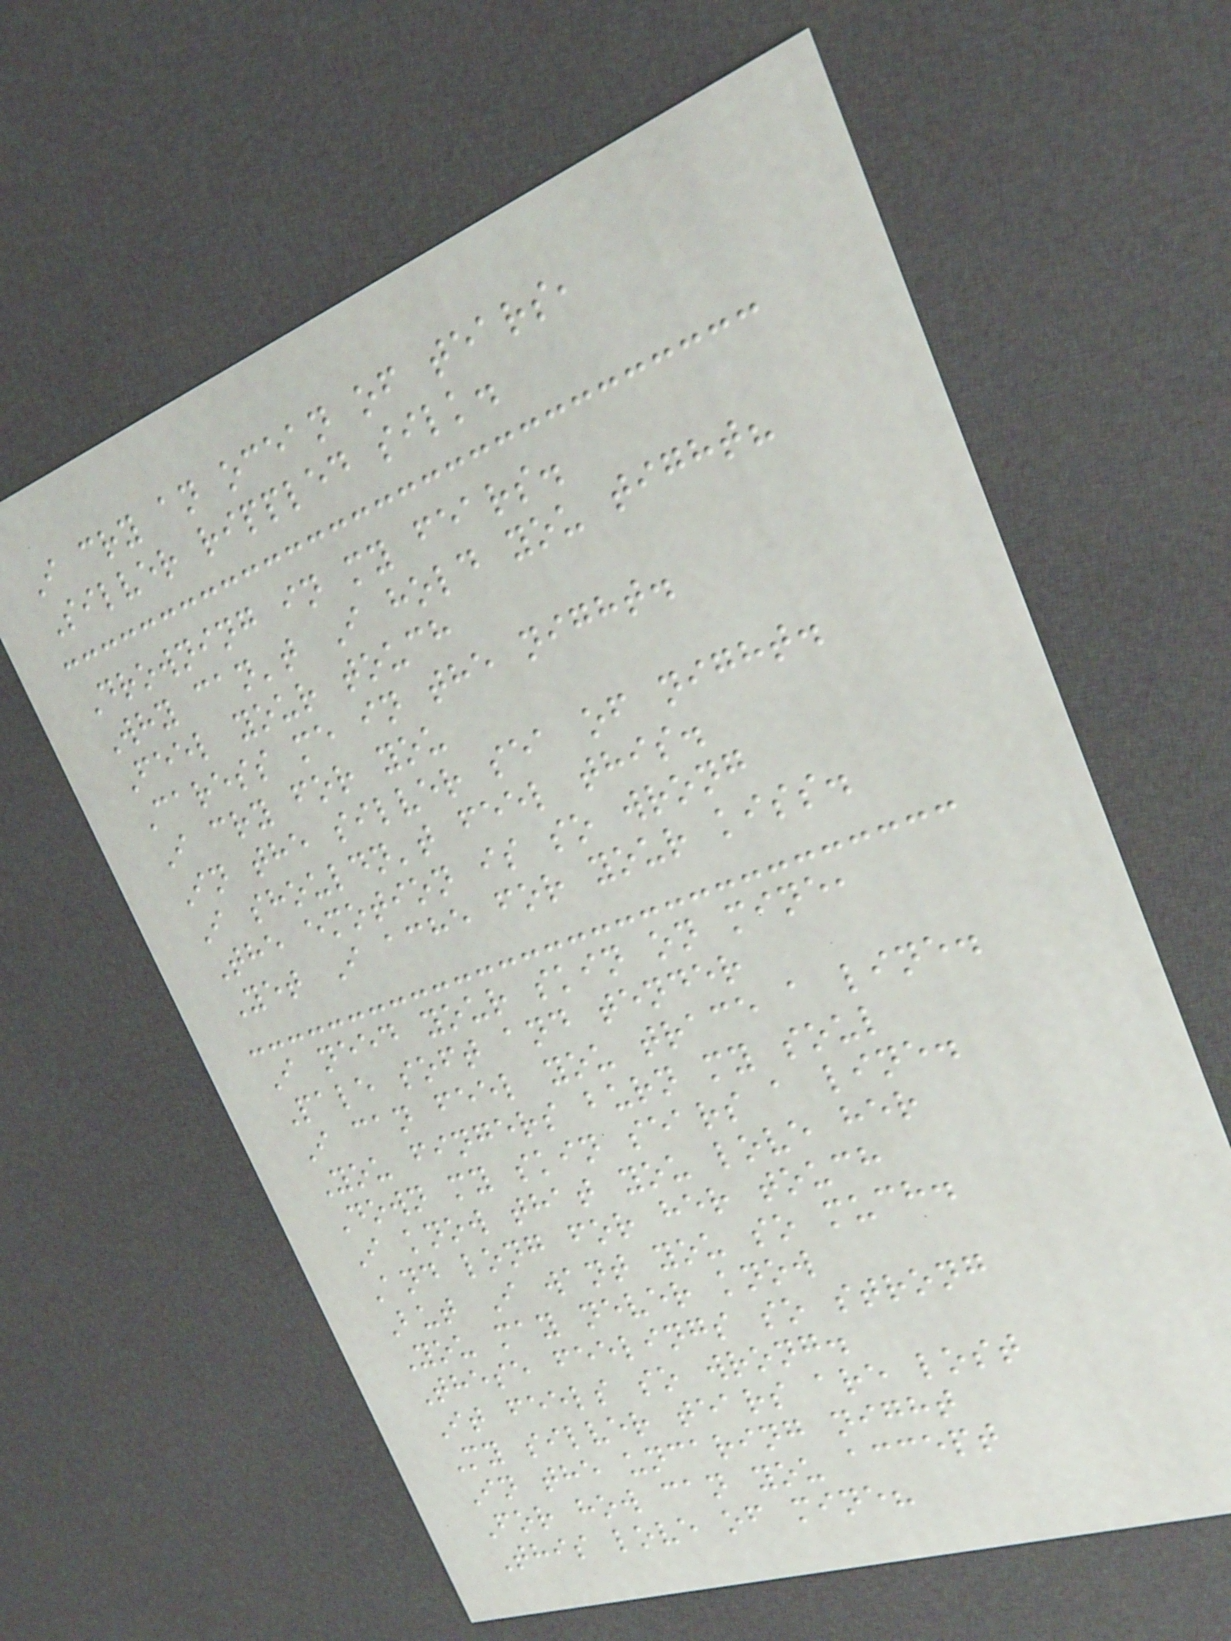I cry an ocean of tears,
Silver rippled silk.
Drowning in my fears.
Why can't I hold you tight?
Feel your touch
Caress me in the night.
I cry for you
In the silver sea of night.
I shouldn't feel this.
The emotion is so wrong
Yet I ache for your kiss.
I need your skin on mine,
Pale soft and tender
I can feel you trace a line.
You fingers burn my soul
Down my skin sears a line.
I know that you love her
And long for her touch
But I want you so much.
You may never know
These feelings so strong
It feels so wrong.
My silver tears are lost
In the uncaring night
For how can you accept
This love of mine?
